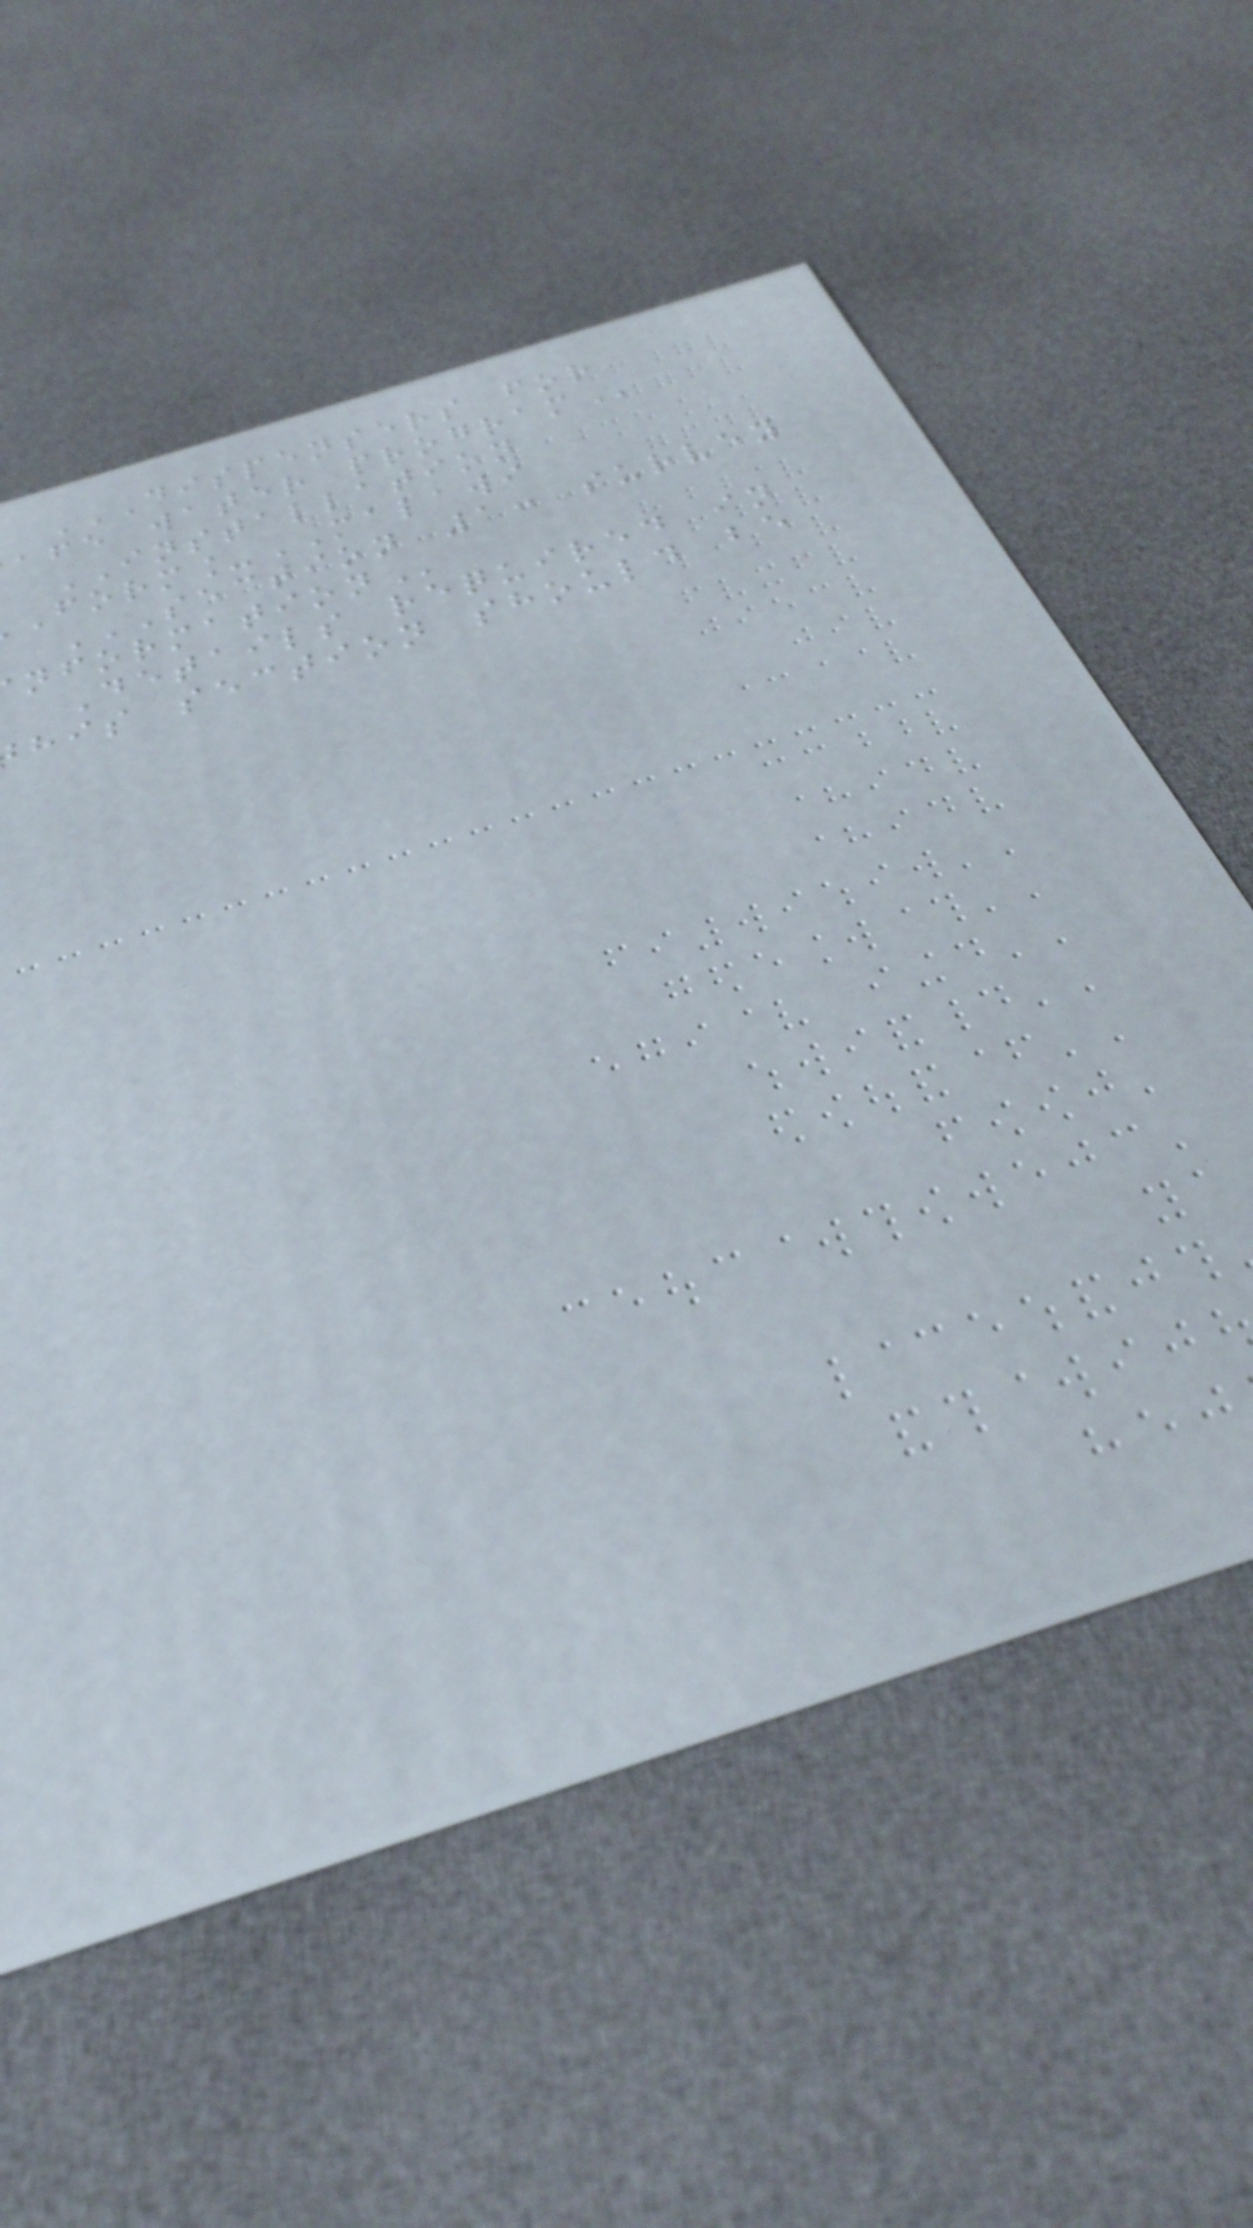DISPENSERS FOR
afe water
INSTALLATION
_MALAWI
SECTION 1: SURVEY
Details required in
his section should be
